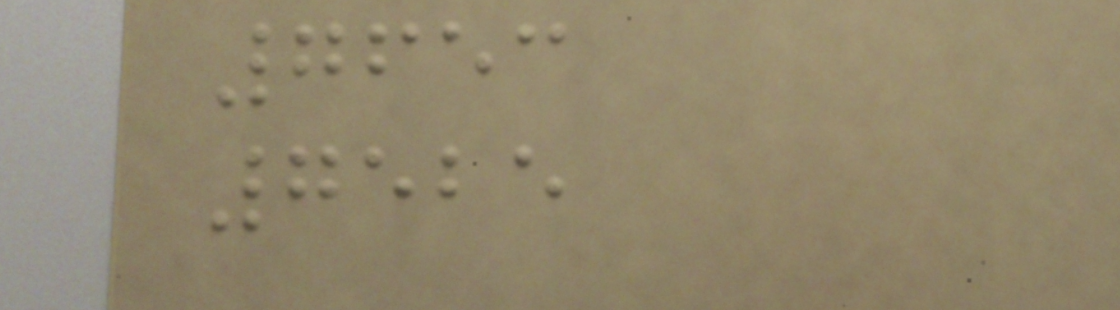7653
7525
